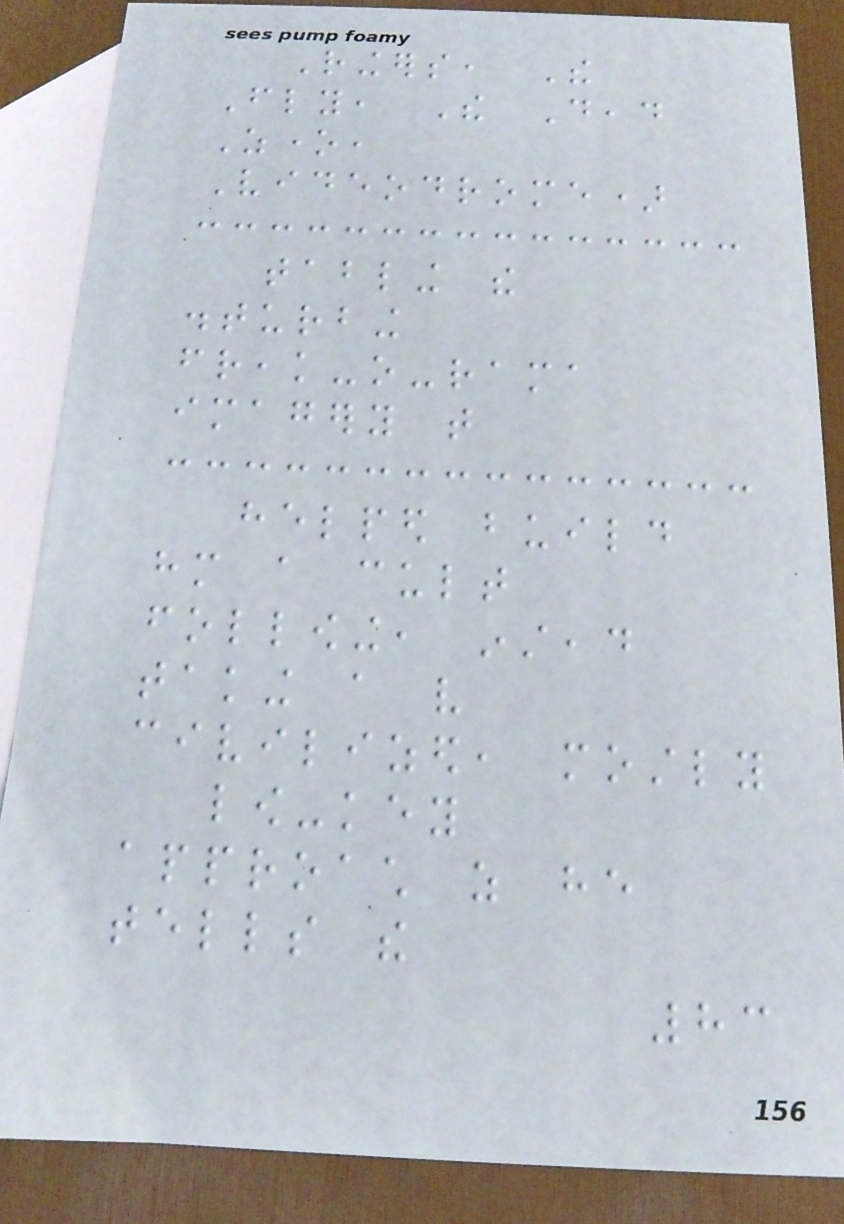Ringers, The
Fly, The Dead
Zone,
Videodrome)
tabling the
disturbing
freak-o-rama
imagery that
helped build
him a cult
following, instead
taking a very
civilized, mostly
low-key
approach as he
tells the
83
